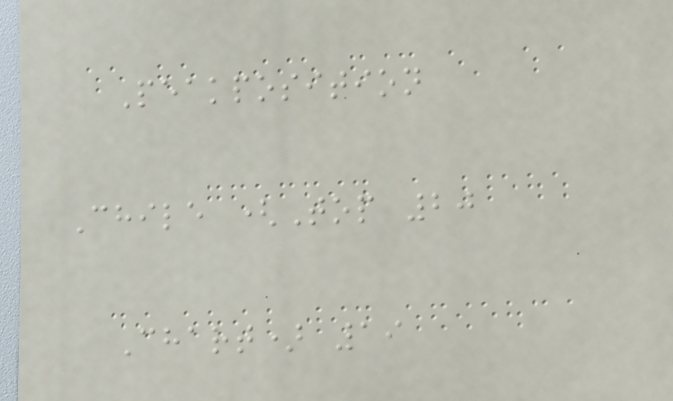Peakposition
Chile (Top 20
Chart) 19
